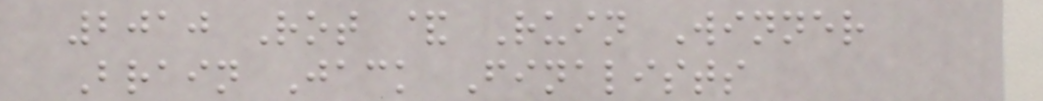2010 Rot & Ruin Winner
Brain Jack Finalists
